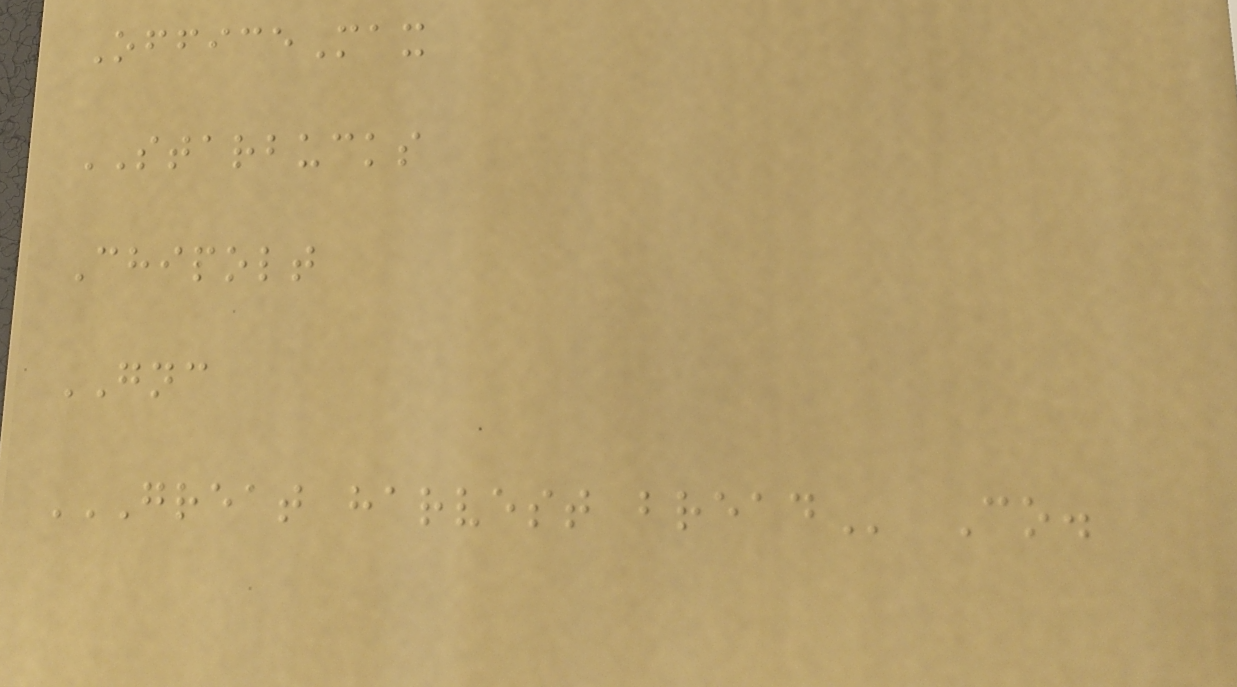OfficeMax
STARBUCKS
Chipolt
GNC
GREAT HARVEST BREAD Co.
